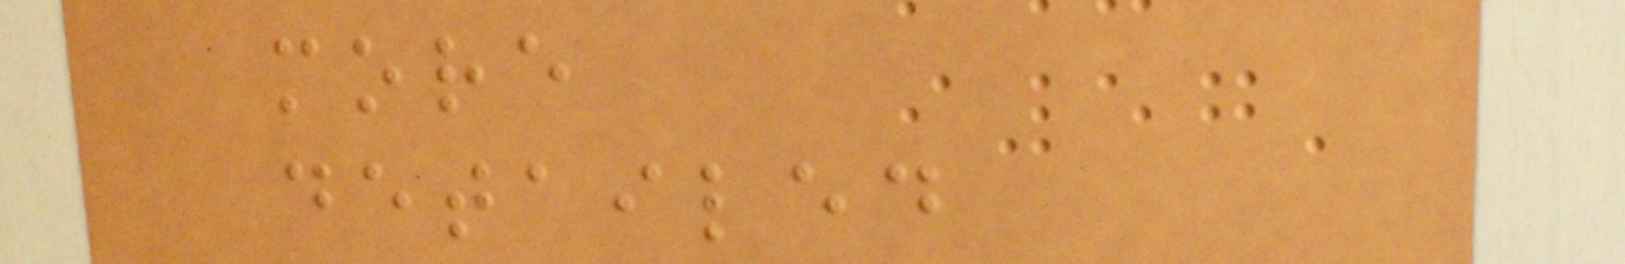more
detailed
